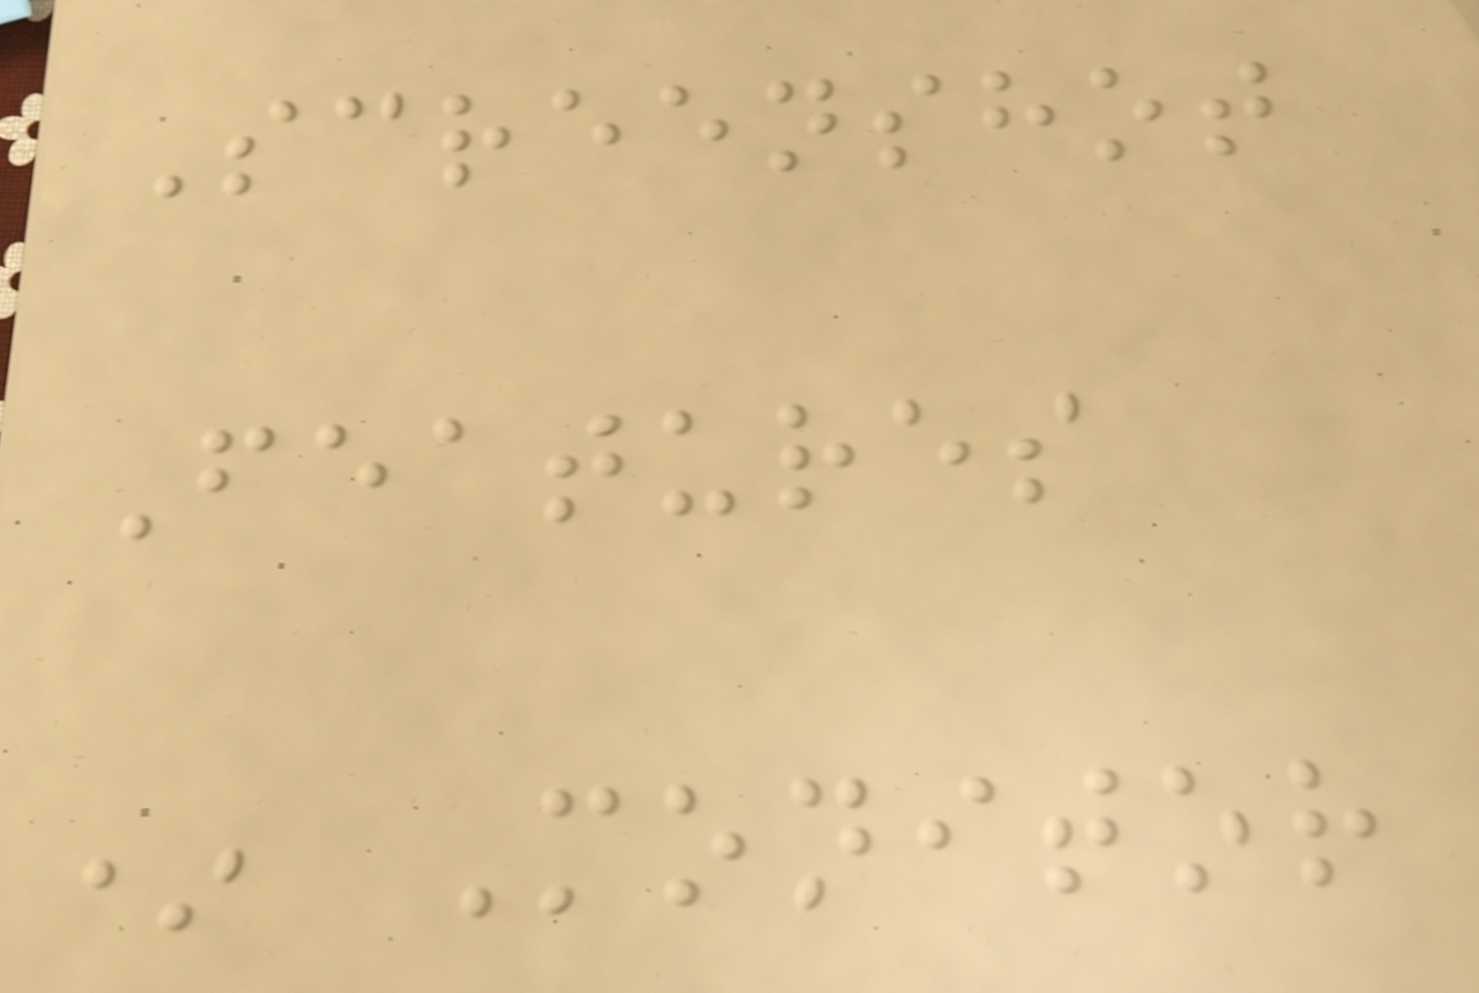Screenshot
Features
* Monitor
